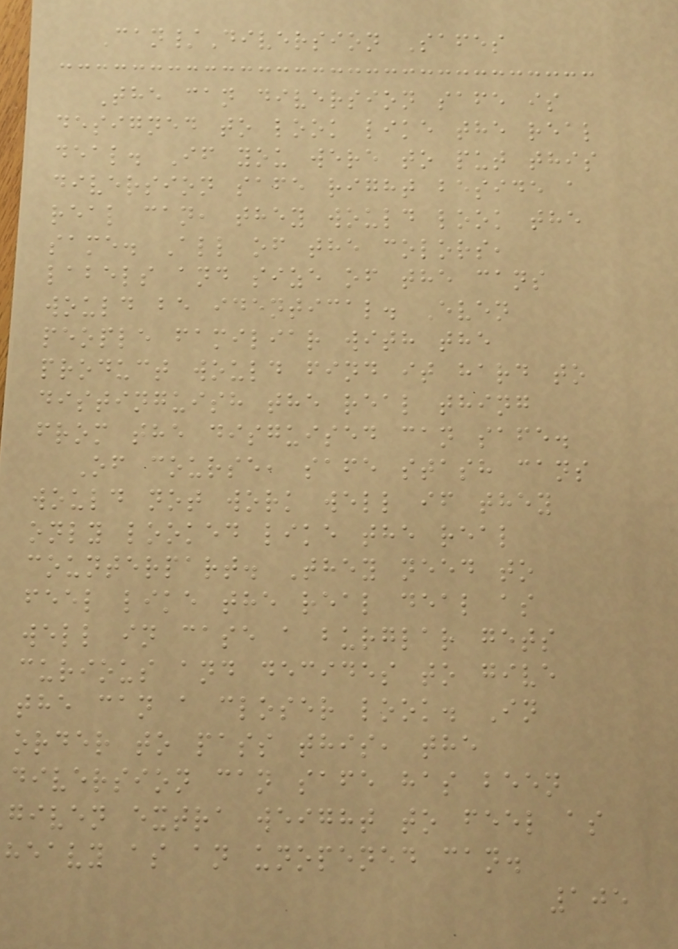Can/Diversion Safes
The can diversion safe is
designed to look like the real
deal. If you were to put this
diversion safe right beside a
real can, they would look the
same. All of the colors,
labels and size of the cans
would be identical. Even
people familiar with the
product would find it hard to
distinguish the real thing
from the disguised can safe.
Of course, safe stash cans
would not work well if they
only looked like the real
counterpart. They need to
feel like the real deal as
well in case a burglar gets
curious and decides to give
the can a closer look. In
order to pass this, the
diversion can safe has been
given extra weight to feel as
heavy as an unopened can.
105
